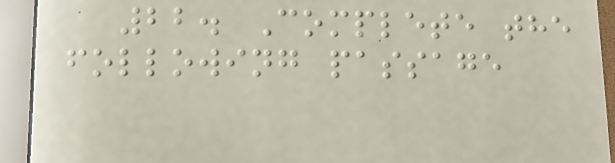22. Complete the
following passage
